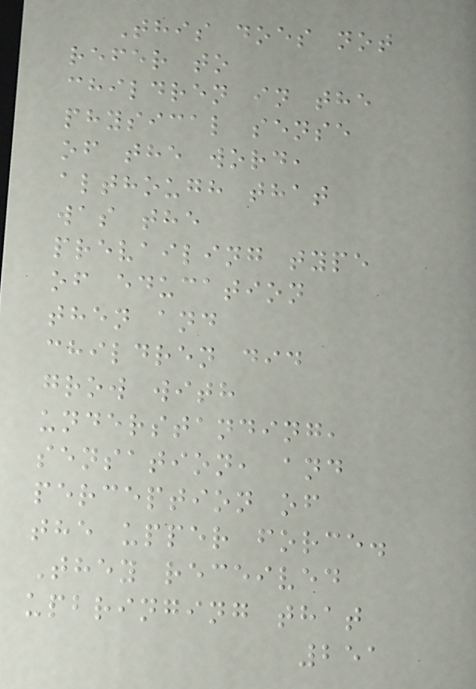This does not
refer to
children in the
physical sense
of the word,
although that
was the
prevailing type
of education
then and
children did
grow with
understanding,
sensation, and
perception of
the upper force.
They received
upbringing that
251
